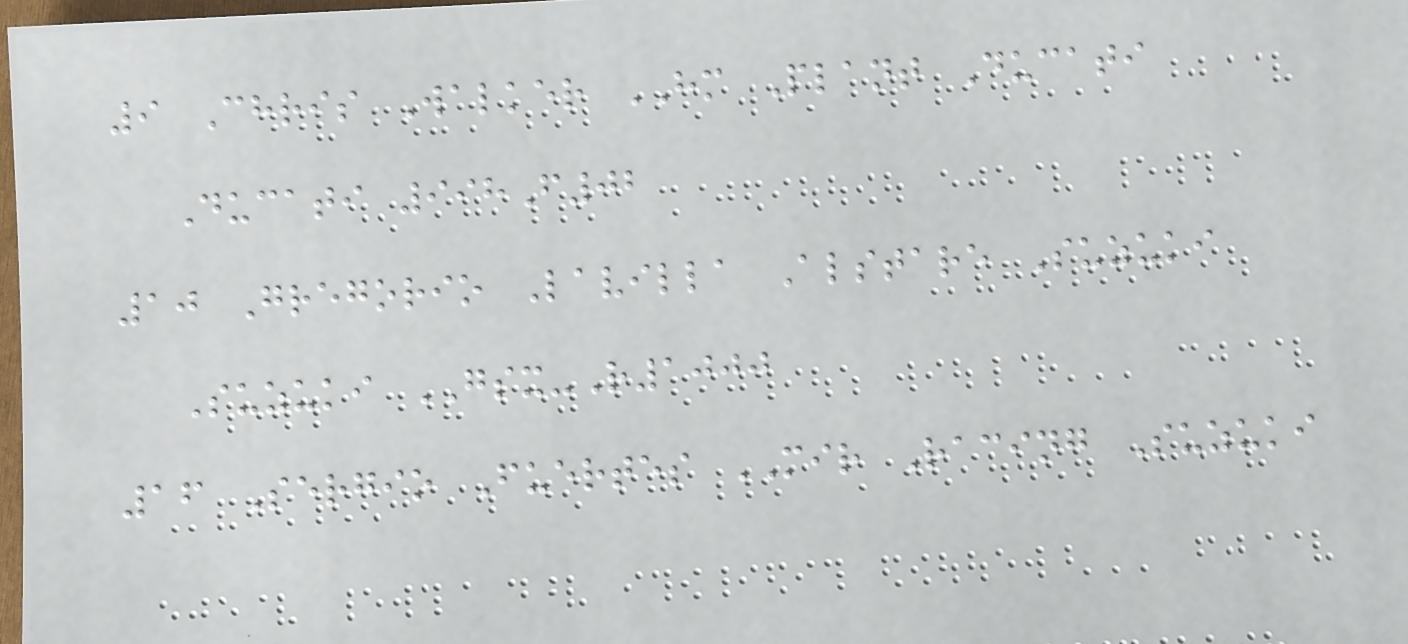9 Chris Walker HM Plant Ducati
Ducati 998F02
10 Gregorio Lavilla Alstare Suzuki
Suzuki GSX-R1000
16 Sergio Fuertes MIR Racing Suzuki
